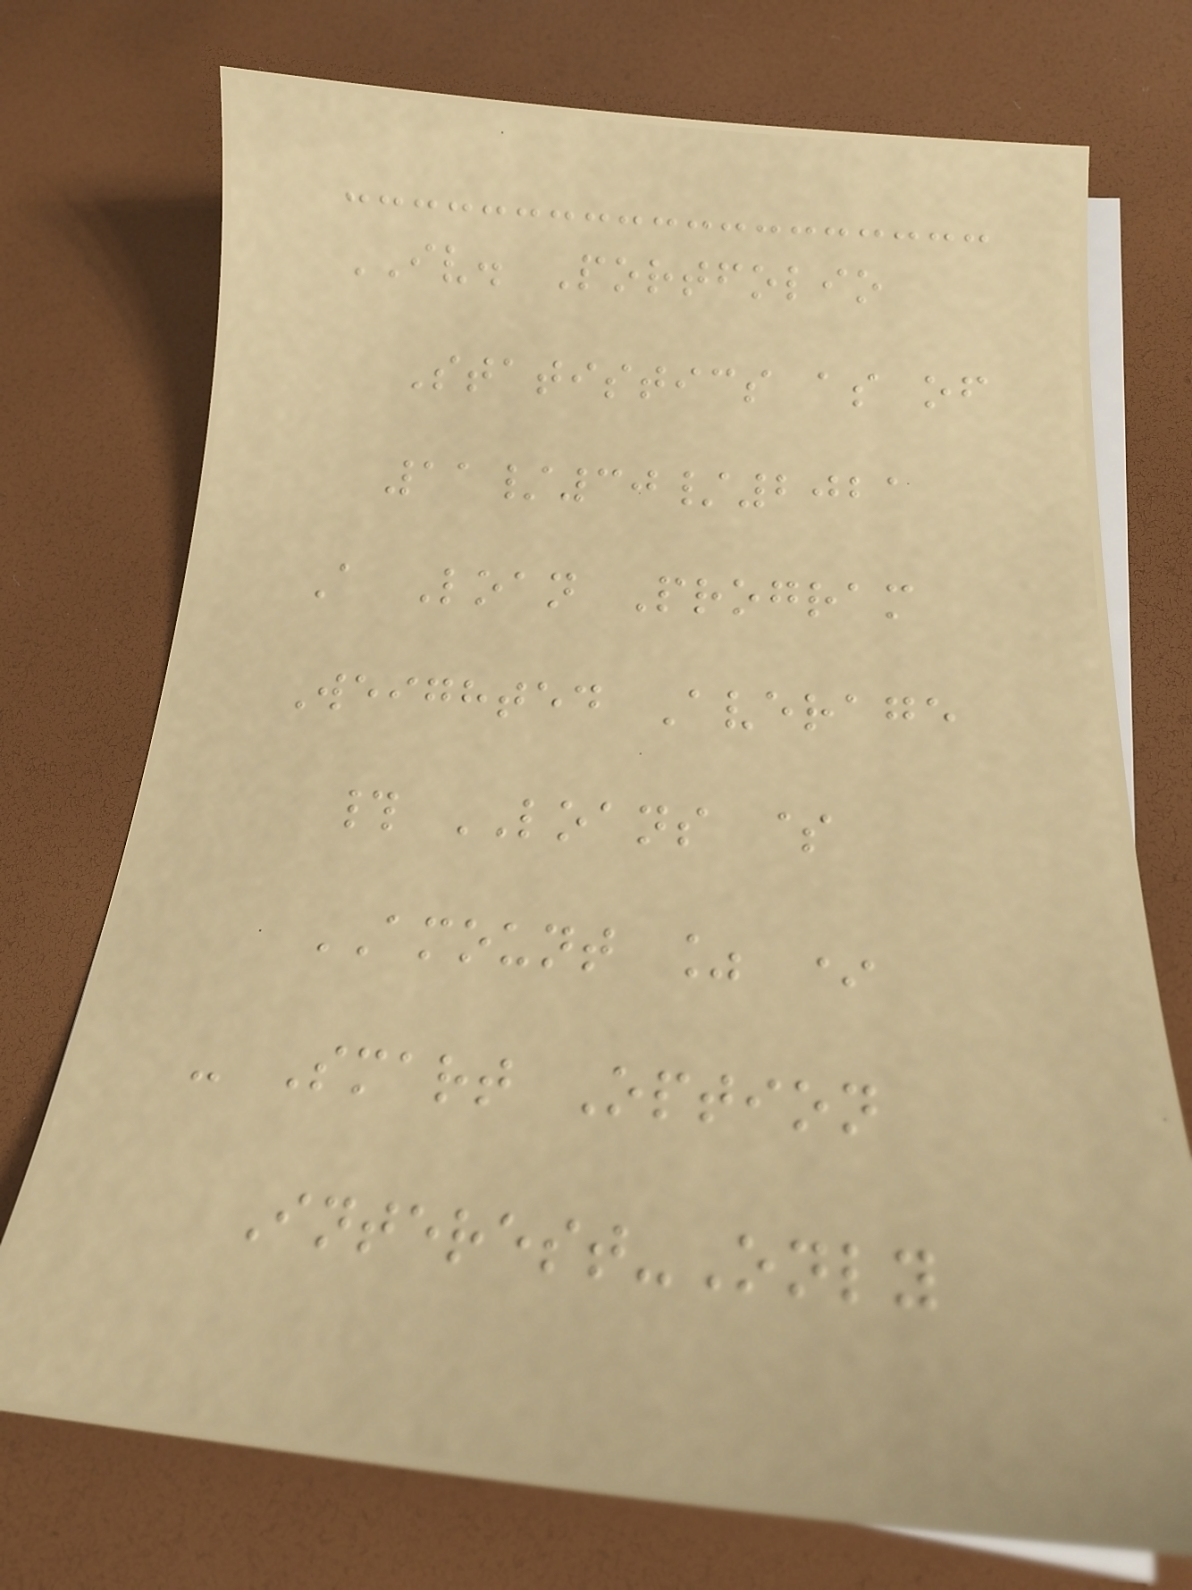IV. Portfolio
Statistics as of
11/30/2021
A Loan Program
Weighted Average
# LOANS $
AMOUNT % *
- Smart Option
Interest-Only
